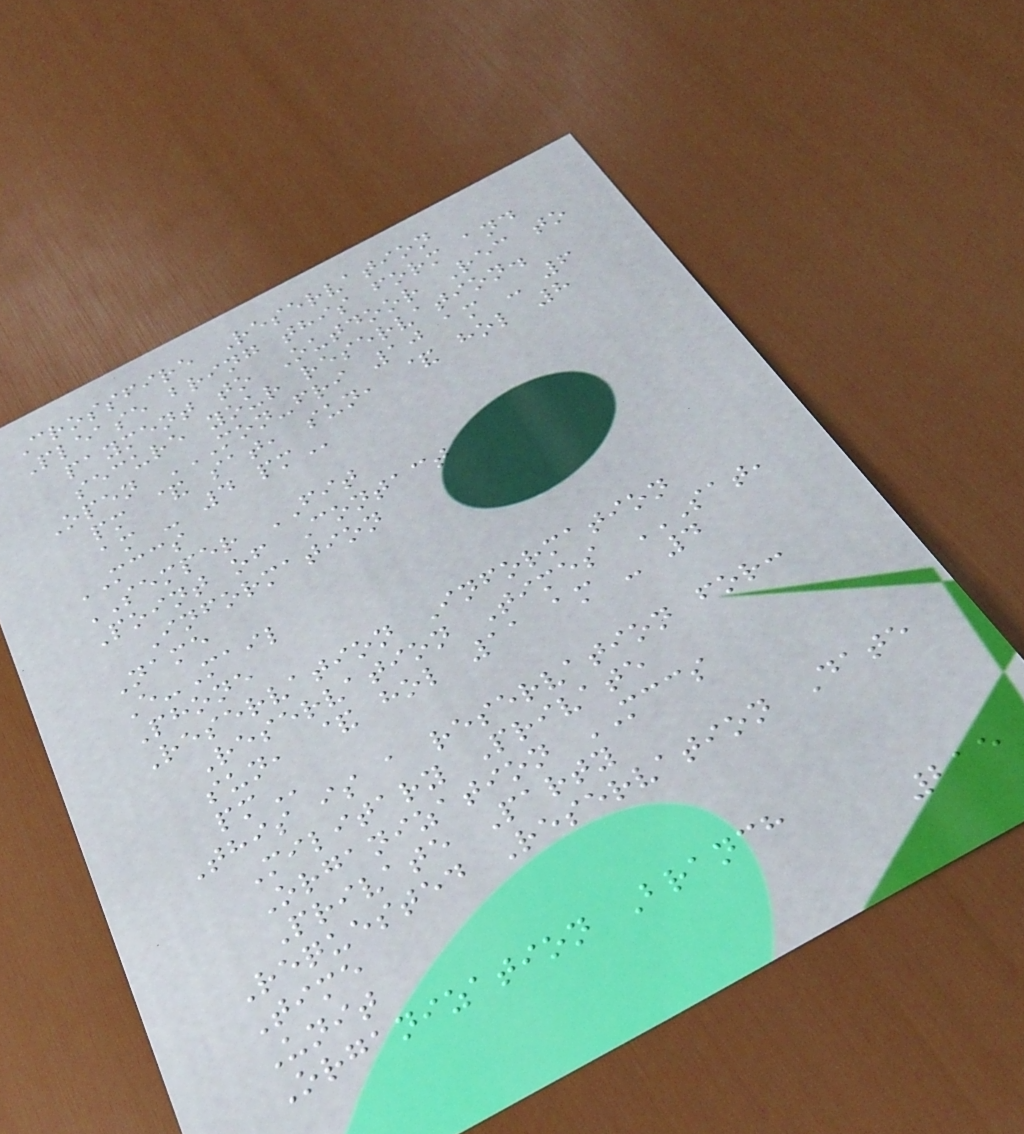Crossfire Reservation
Please bring this form and
payment to Outdoor Rec to
secure your reservation.
Open MON-FRI 10 AM - 6
PM & SAT, SUN, & HOL 8
AM - 4 PM
MCCS
SEMPER FIT
Point of Contact
Information
Name
E-Mail
Phone
Reservation Information
Reservation Times SAT,
SUN, & HOL 11 AM - 4
PM
This is a reservation for:
Military Private
Organization MCCS
Private Party
Requested Reservation Date
Time
Unit
Organization Branch
215
